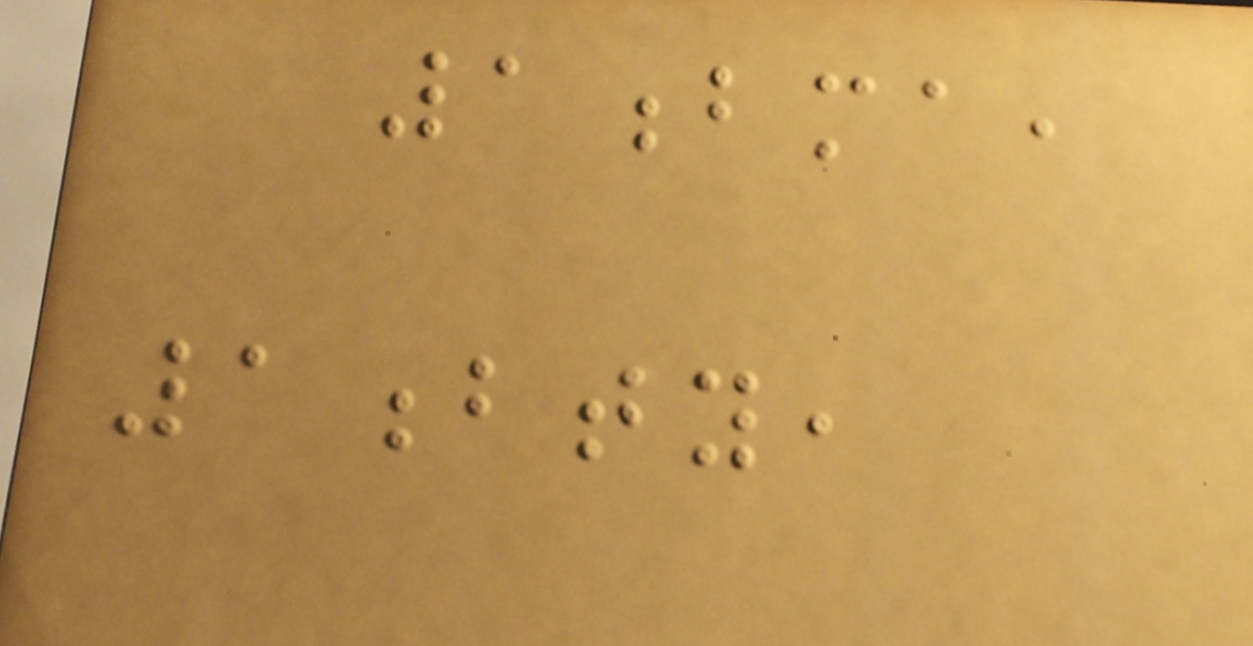1bma,
1bty,
